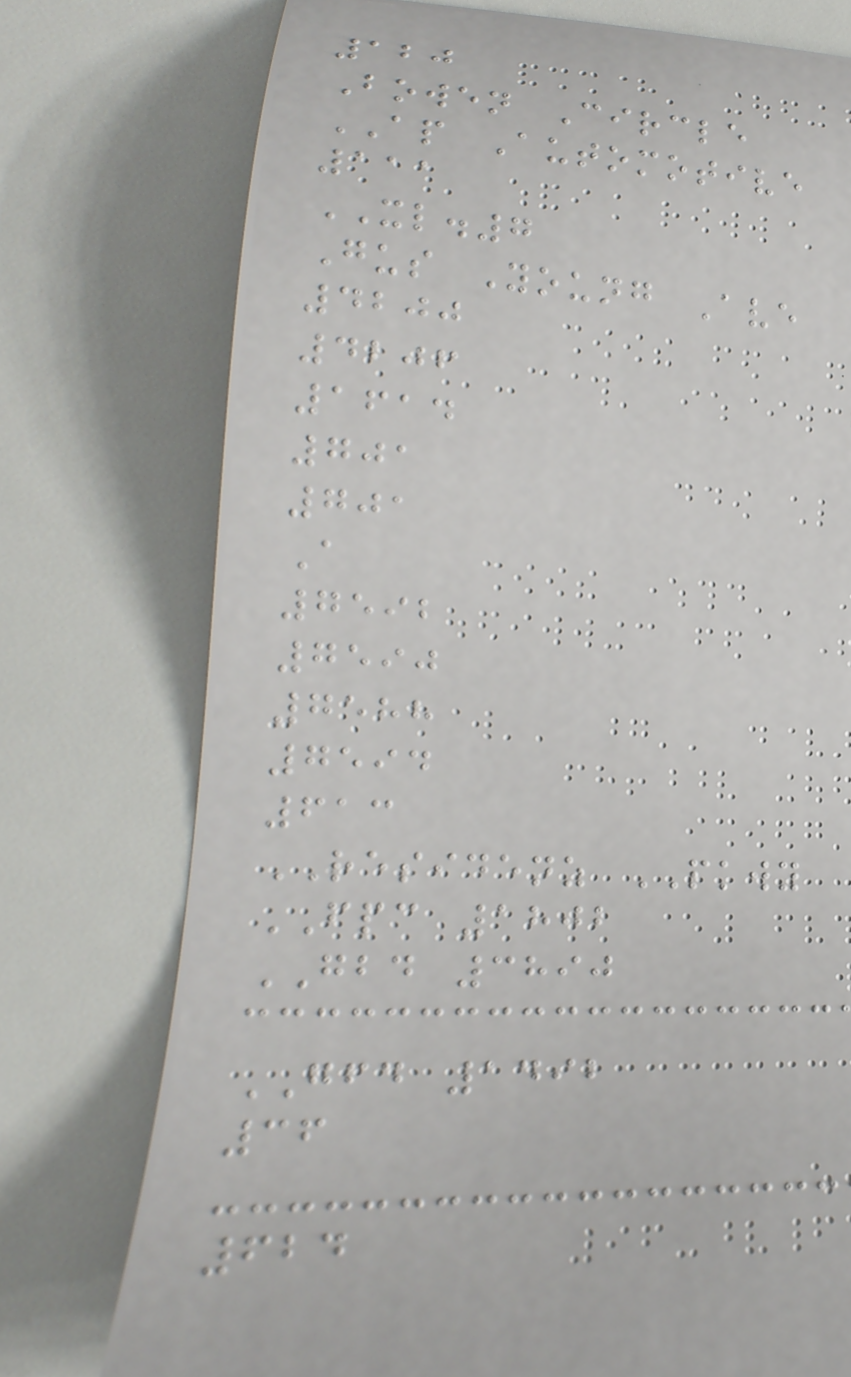120
Bowen Circle
AP Automotive
111
XL.7
Gus Young Ave
4200
4206
1614
701
701
A
7592
7590
7588
7594
613
RESIDENZ PKWY
FPC 1802
GBD 3890
GFD 1492
36
624
